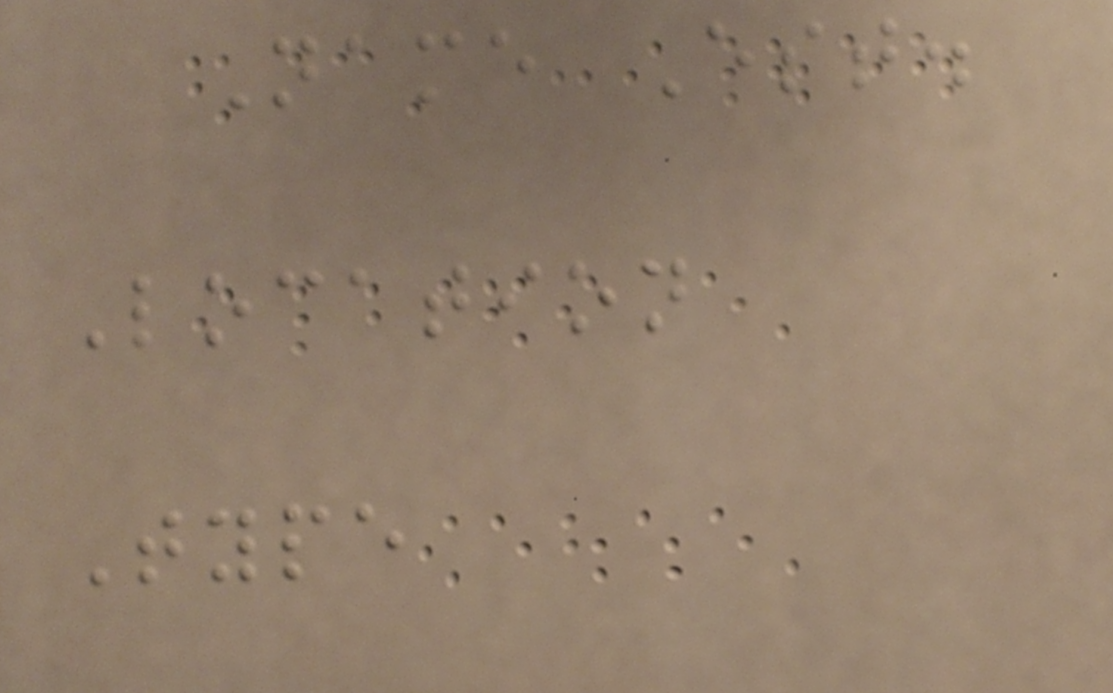Name Est.
Location
Type
